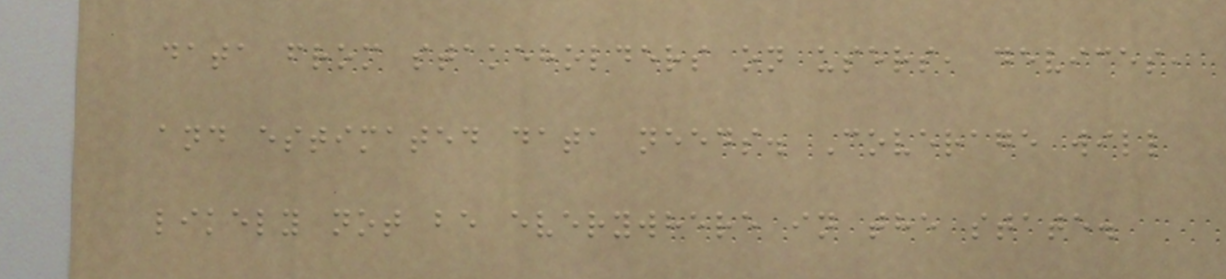data from stakeholders on users, devices,
and estimated data needs. Coverage will
likely not be everywhere in the state.
